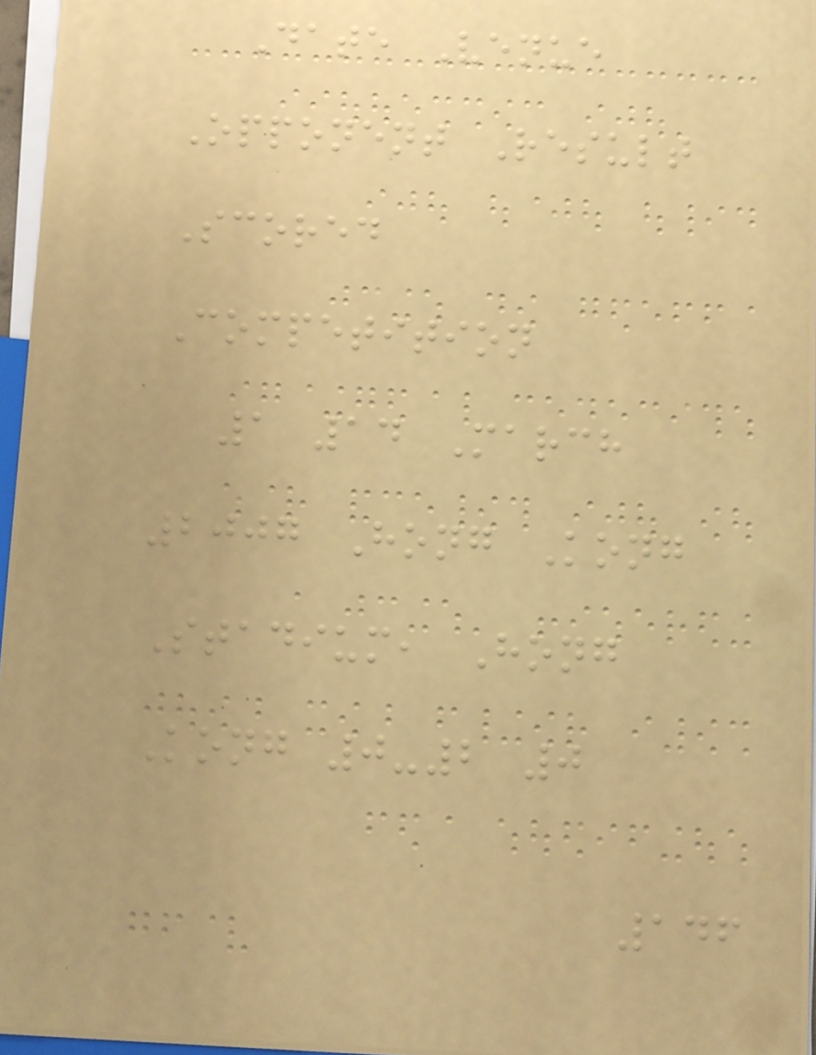Date Venue
Opponent Result
Scored
Competition
1 14 March
2007 Hong Kong
Stadium, Hong
Kong 0-2 0
146
